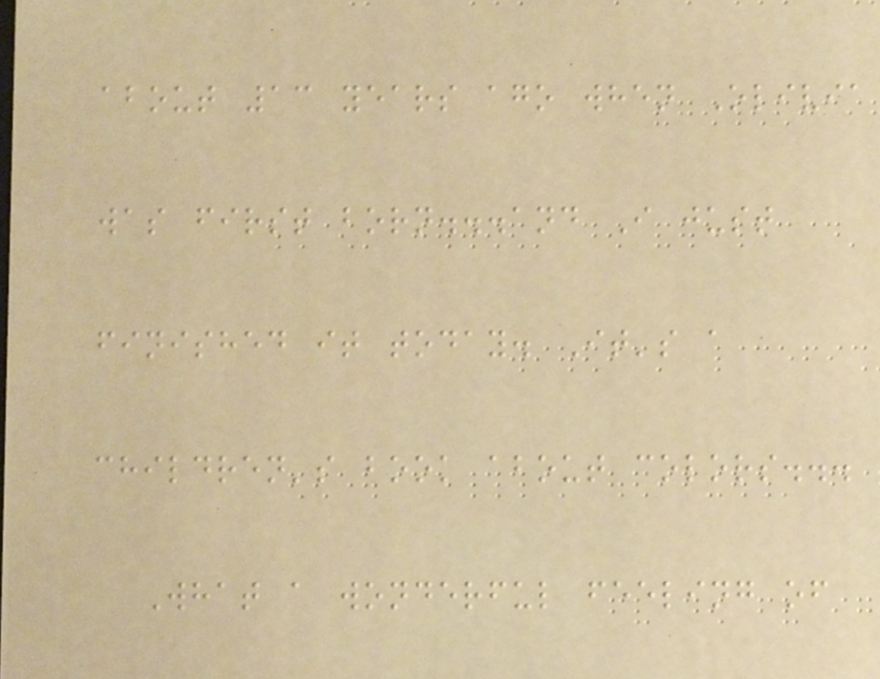about 13 years ago when Olivia
was first born...and I just
finished it today. It's a
children's book about colors...
What a wonderful feeling of
